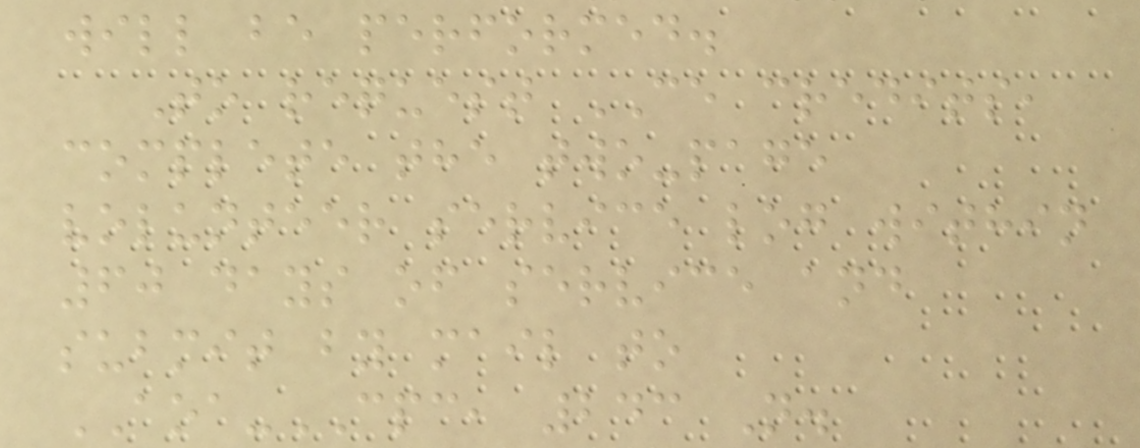will be performed.
To request CE credits,
complete the two-page
volunteer service log within
60 days of service and
submit by mail to
AOA-CPC, 243 N.
